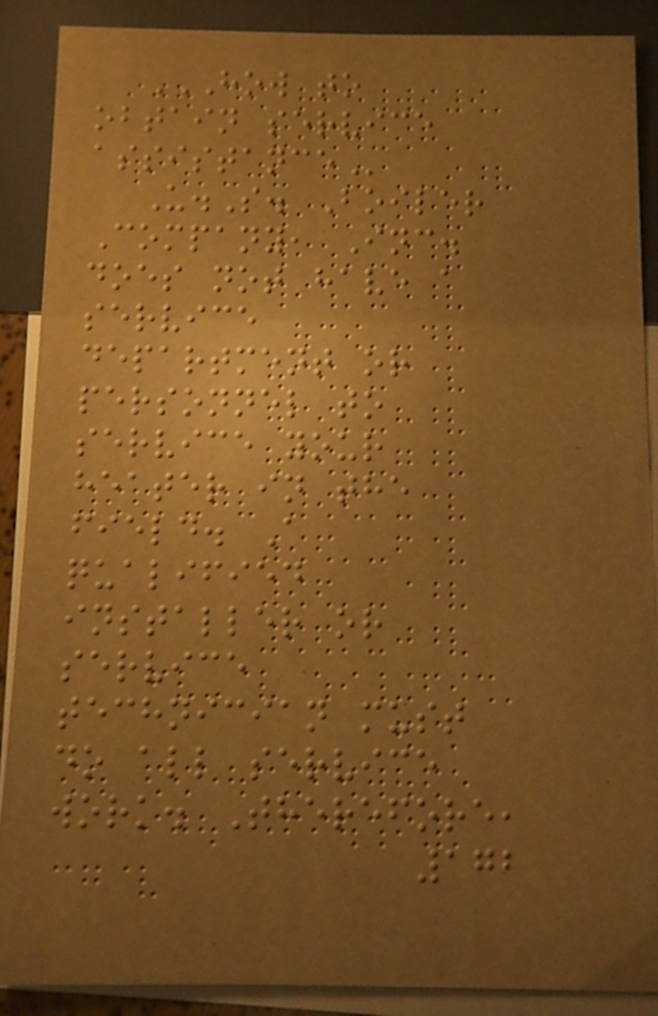HOW TO
OBTAIN SERVICE
ASSISTANCE
U.S. Boiler
Company, Inc.
does not have a
service
department or
personnel to
service your
heater in the
field. A
qualified
installer or
service
technician must
do all service
work. Therefore,
172
